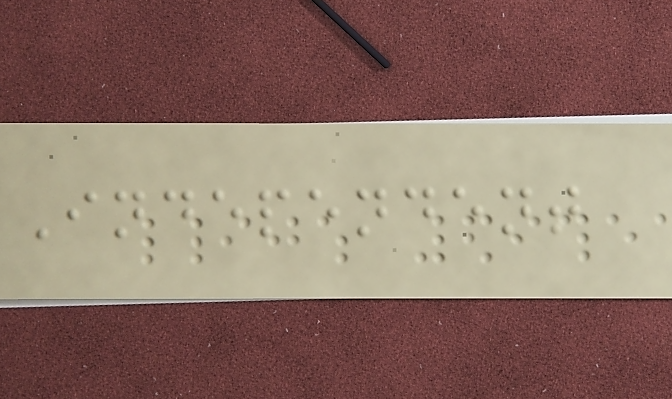Independent
